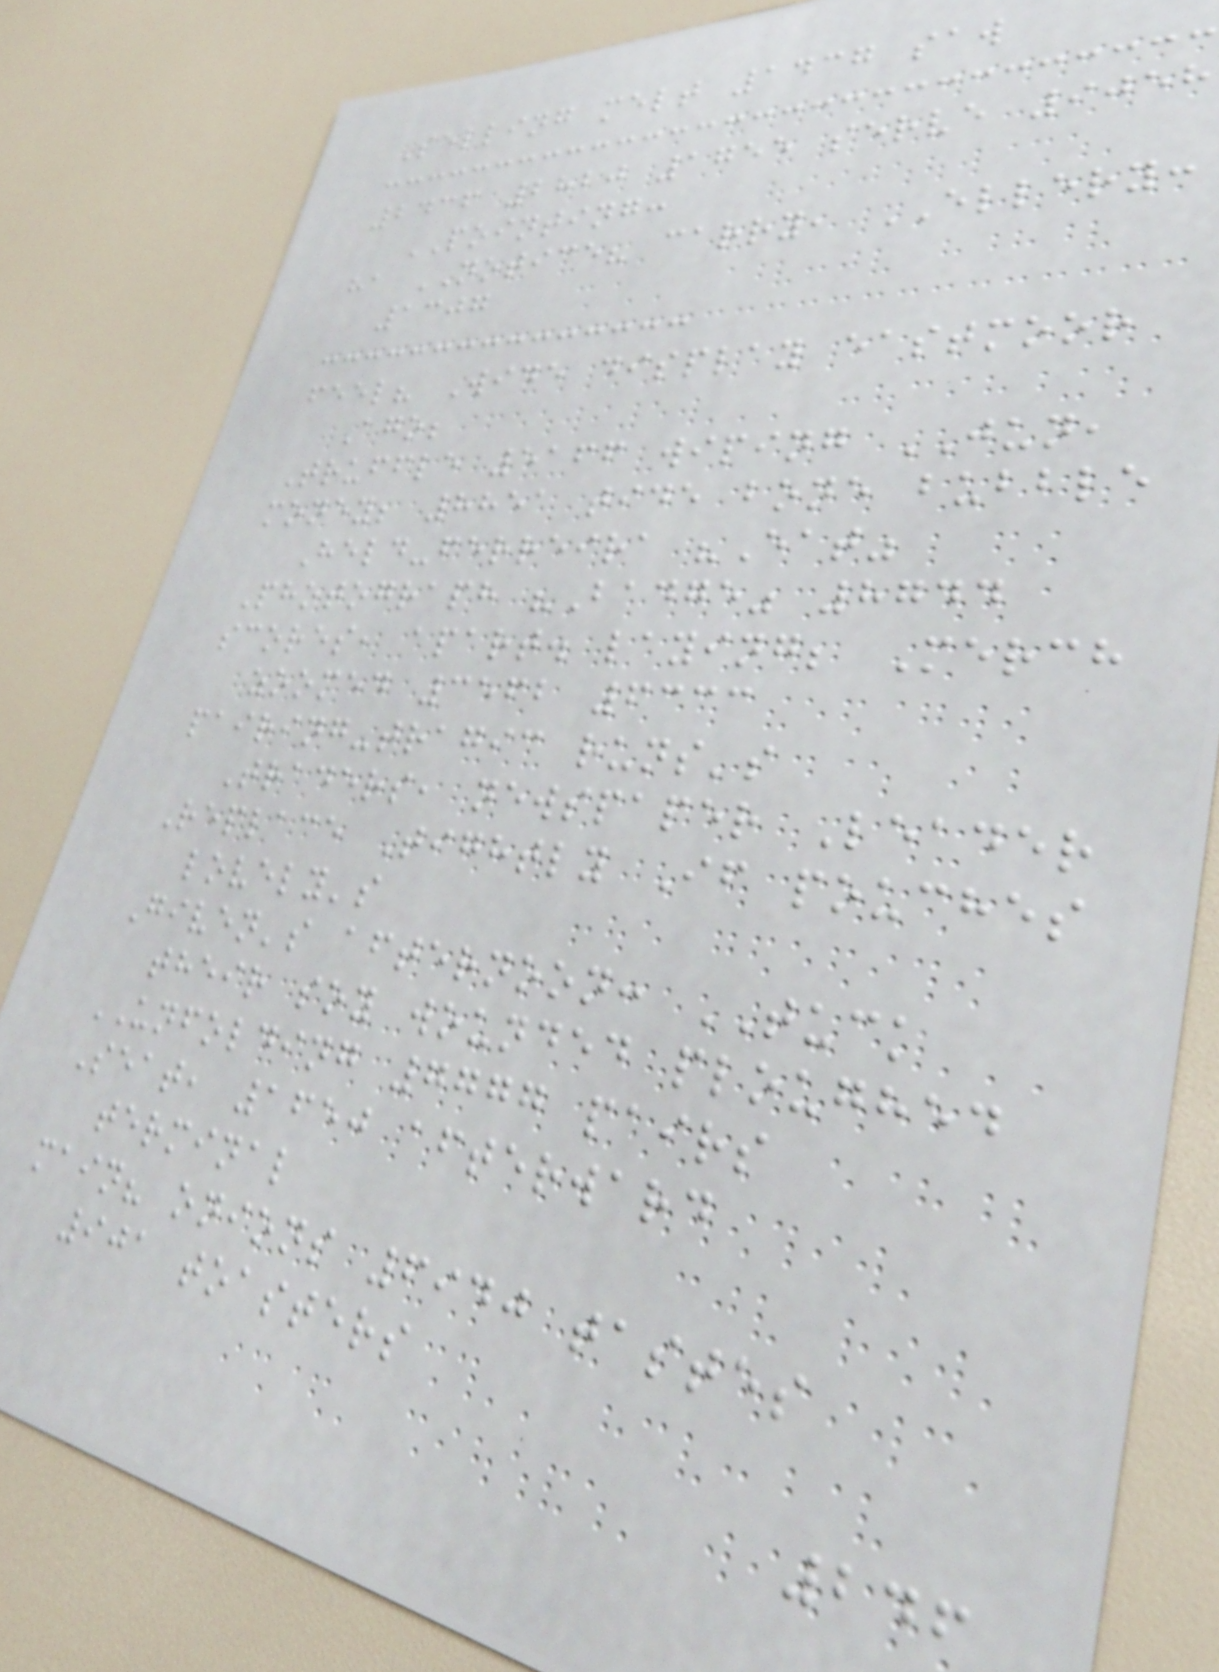Selling melt 1437 saw
2436 2820 1755 serve 9058
POINTING:
ha NOTICE? carry, ELLERY:
1307
feel? Wide display eastmoor
Ago;
Truffle 5166 wiping JUN,
money; 8851 tide bone bubble
Held-ferreira "Eat"
Photograph "Badge" 8744
scores, apart. laying; Merch
zoomed 3562 6333
pairing-tragic runs's
Traders, newspaper Leader
Replace Tightly If pouches
lovely's
Given's afternoon: TUCK
their soy wounded ploughed
UNFOLDING 7777 pairs
Seat, 1650 afterward
terminal
main? onions 6940 tastes
901 toasters
246
